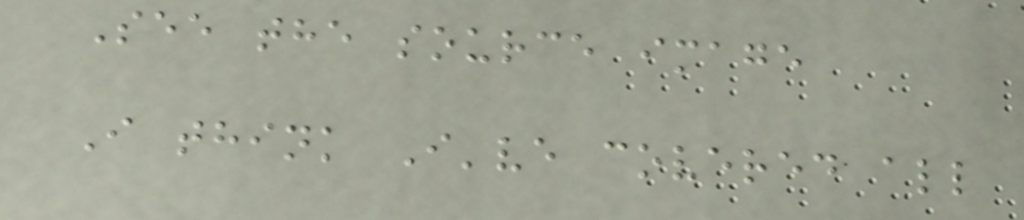See the source image
I think I've covered all
